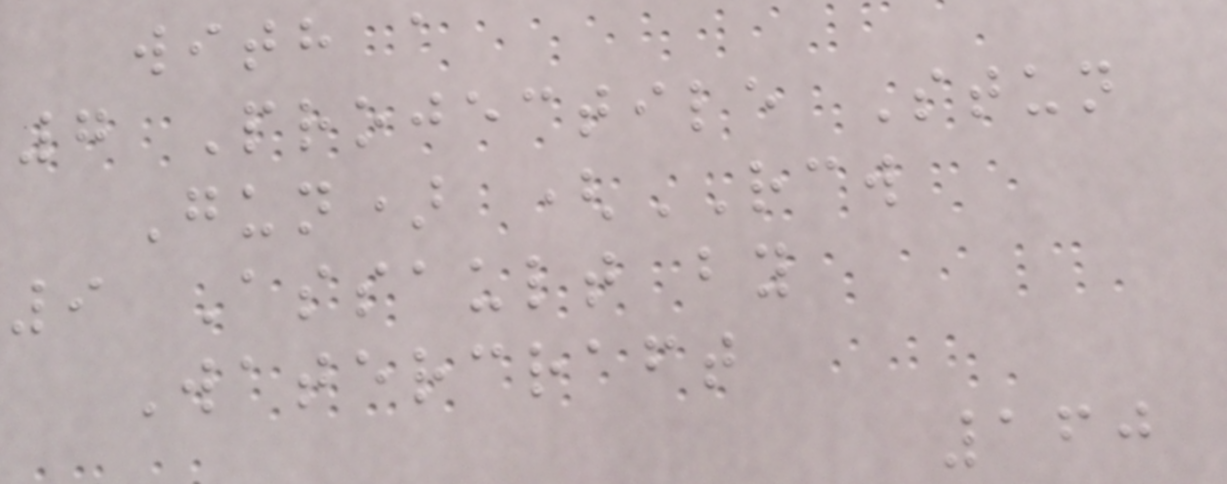with a
7 Projectile Stun
Gun) (RCW
9 Assault by
Watercraft
160
